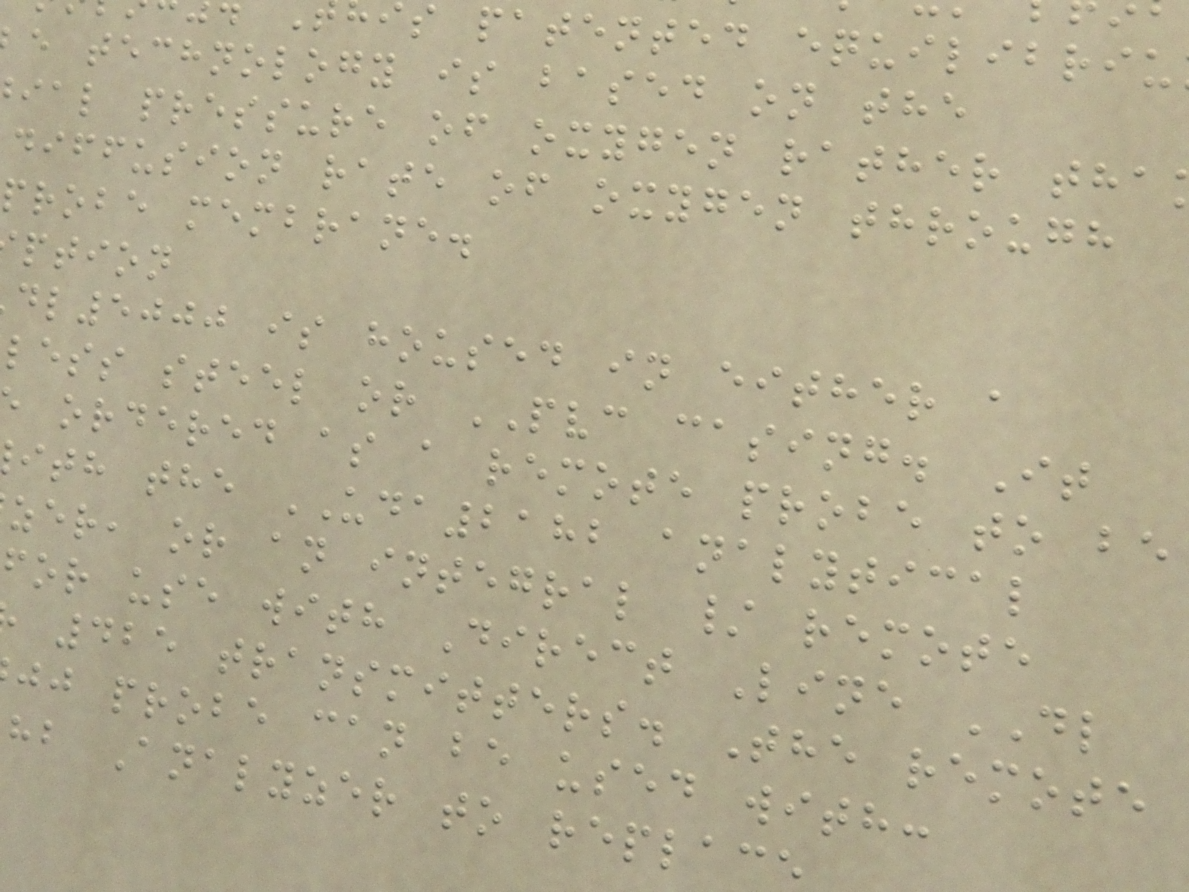s patented equilibriu
e technology is based on the
ial pressure of oxygen rather tha
diffusion rate of oxygen through
probe membrane.
ption
dl5000 is housed in either a
less steel or PVC casing. It
ordered as a remote probe to be
ith the UDA2182 analytical
zer, or an integral / remote
for use with Direct Line DL
425 transmitters. The remote
jj probe can be used with:
hb Analyzer to replac
